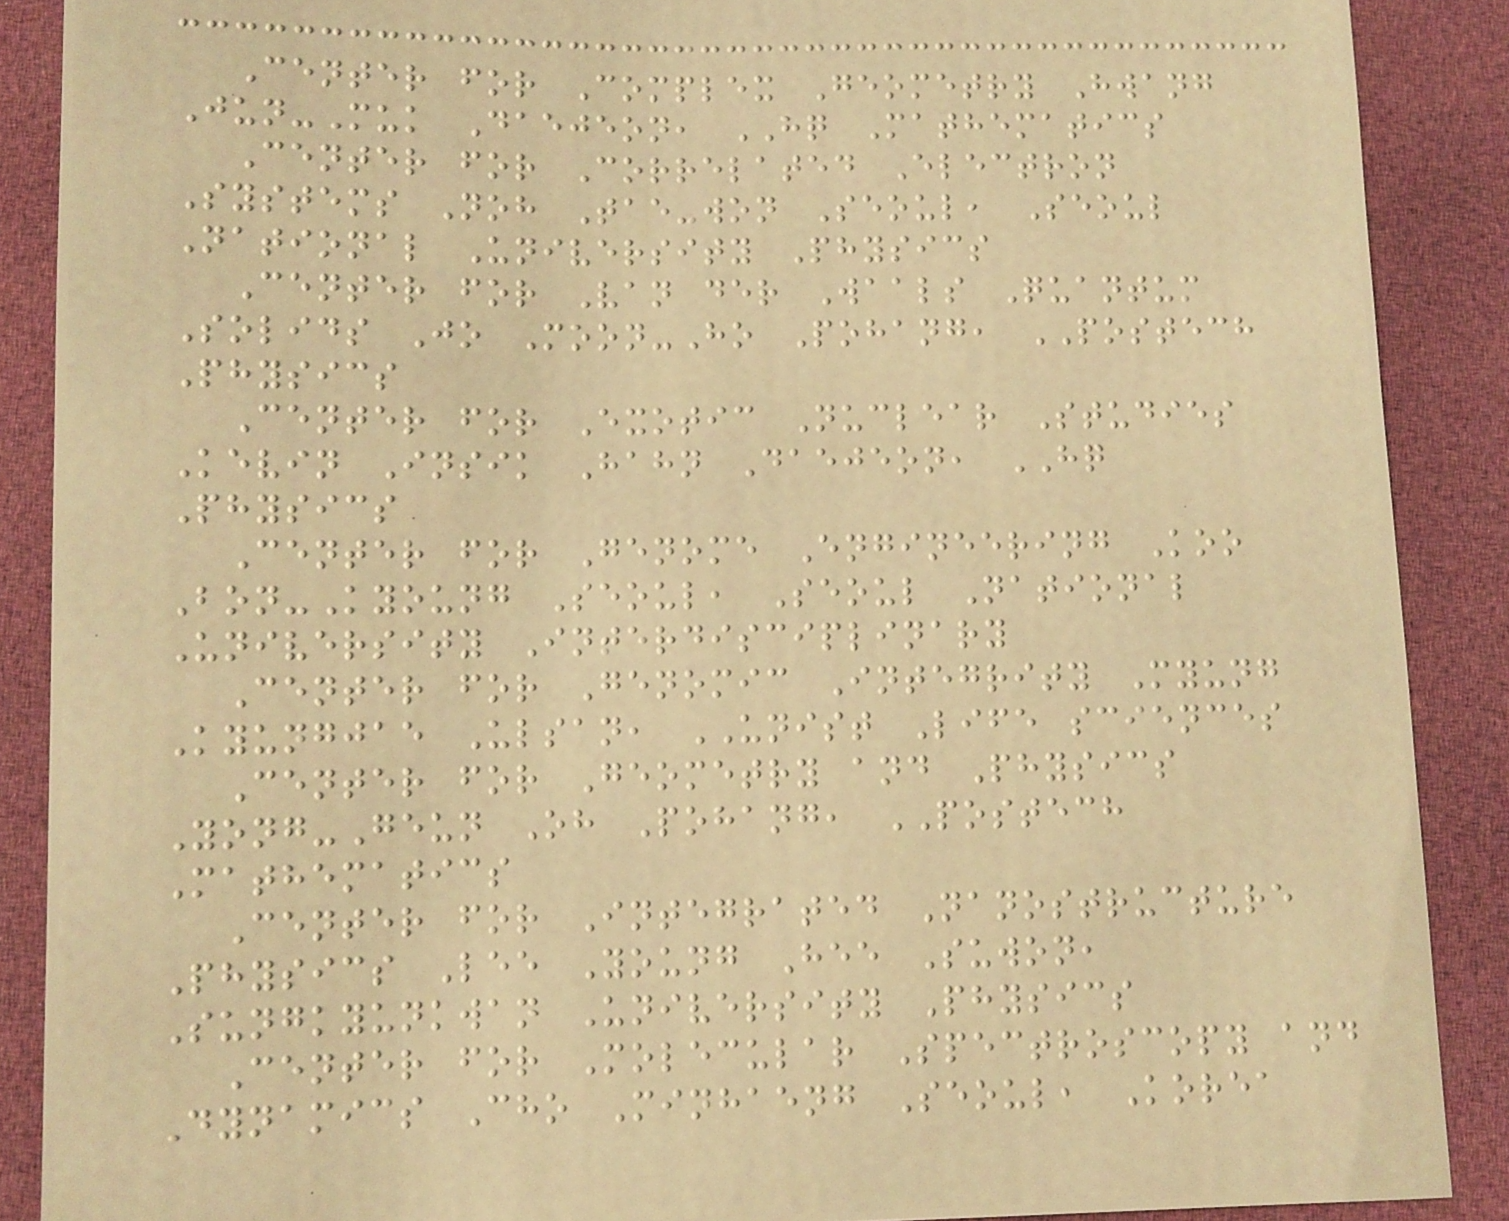Center for Complex Geometry Hwang
Jun-Muk Daejeon, HQ Mathematics
Center for Correlated Electron
Systems Noh Tae-won Seoul, Seoul
National University Physics
Center for Van der Waals Quantum
Solids Jo Moon-Ho Pohang, POSTECH
Physics
Center for Exotic Nuclear Studies
Kevin Insik Hahn Daejeon, HQ
Physics
Center for Genome Engineering Koo
Bon-Kyoung Seoul, Seoul National
University Interdisciplinary
Center for Genomic Integrity Myung
Kyungjae Ulsan, UNIST Life sciences
Center for Geometry and Physics
Yong-Geun Oh Pohang, POSTECH
Mathematics
Center for Integrated Nanostructure
Physics Lee Young Hee Suwon,
Sungkyunkwan University Physics
Center for Molecular Spectroscopy and
Dynamics Cho Minhaeng Seoul, Korea
